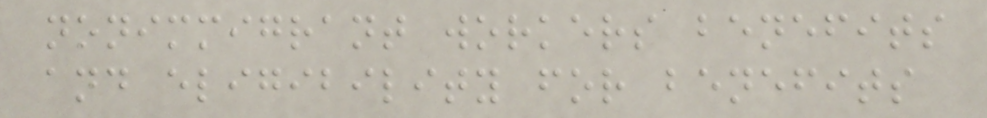nonimmigrant workers benefits
and eligibility for benefits
